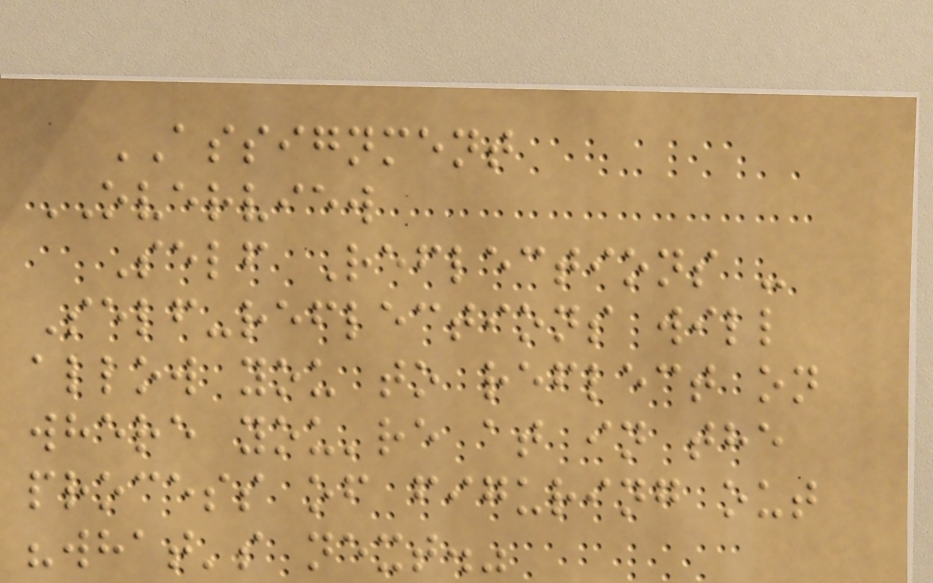ASSIGNMENT
OVERVIEW
Self Reflections -
Self-reflections will
allow you to reflect on
where you're at in the
process of figuring out
"what's next."
